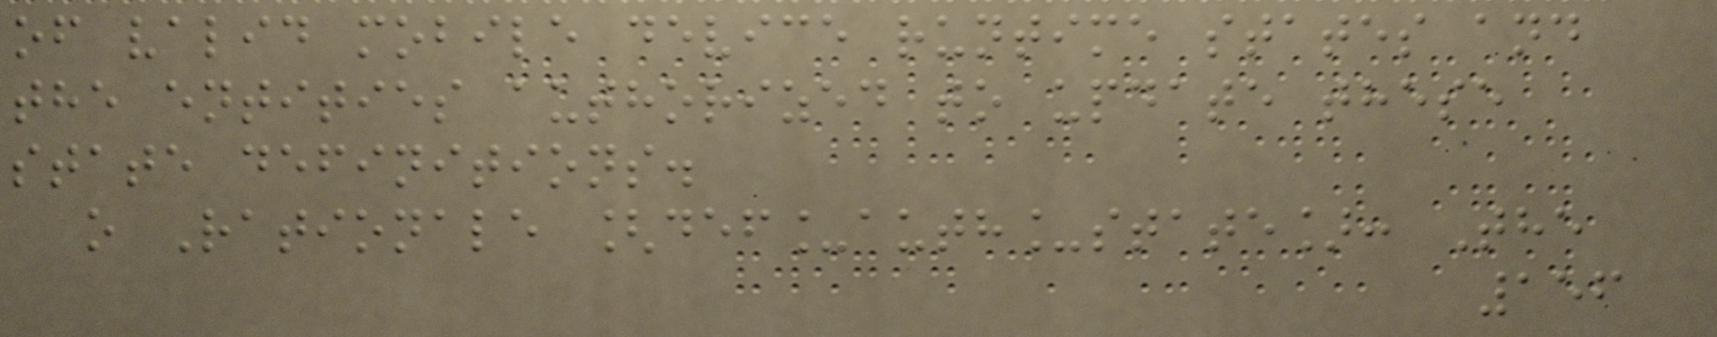of valid mobile device runtime states and
the entities authorized to update these
state definitions.
o Rationale [def_auth_state]: The
156
